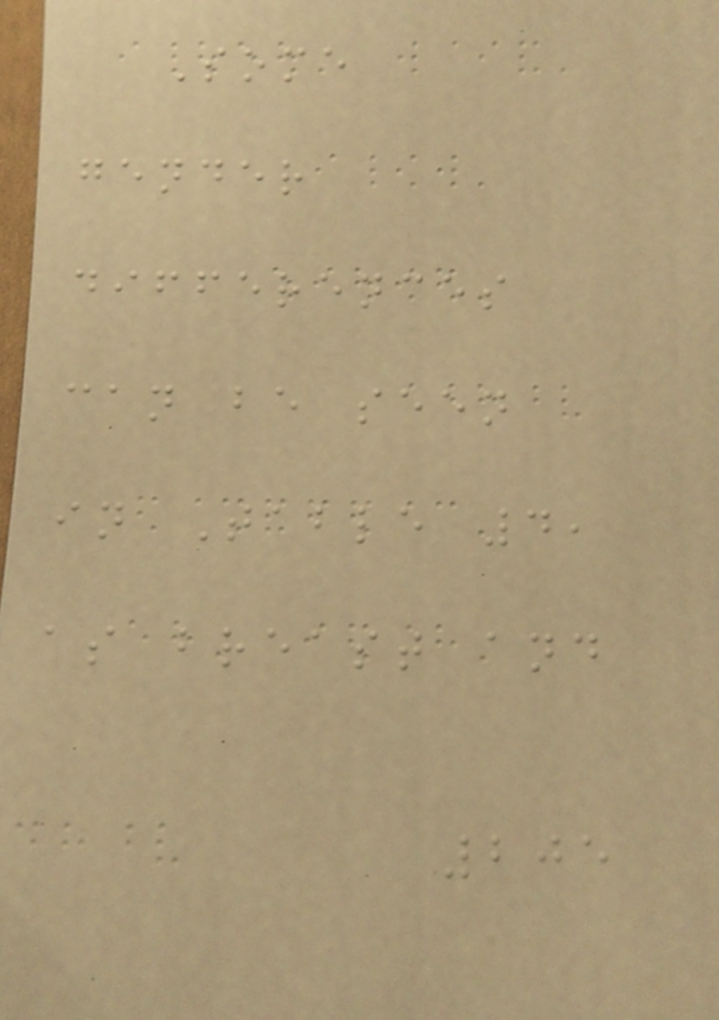Some
gender
differences
can be seen
in Table 4,
as breast and
205
